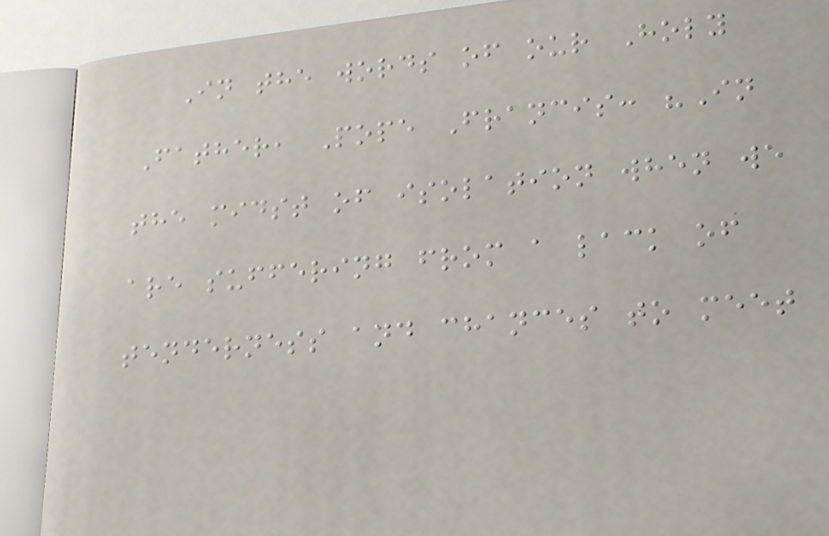In the words of our Holy
Father, Pope Francis: "In
the midst of isolation when we
are suffering from a lack of
tenderness and chances to meet
